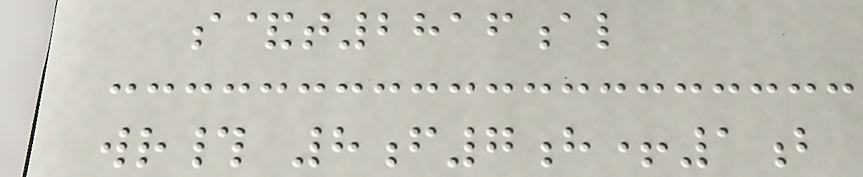s&t2816al
wr# 8f7h+1b
